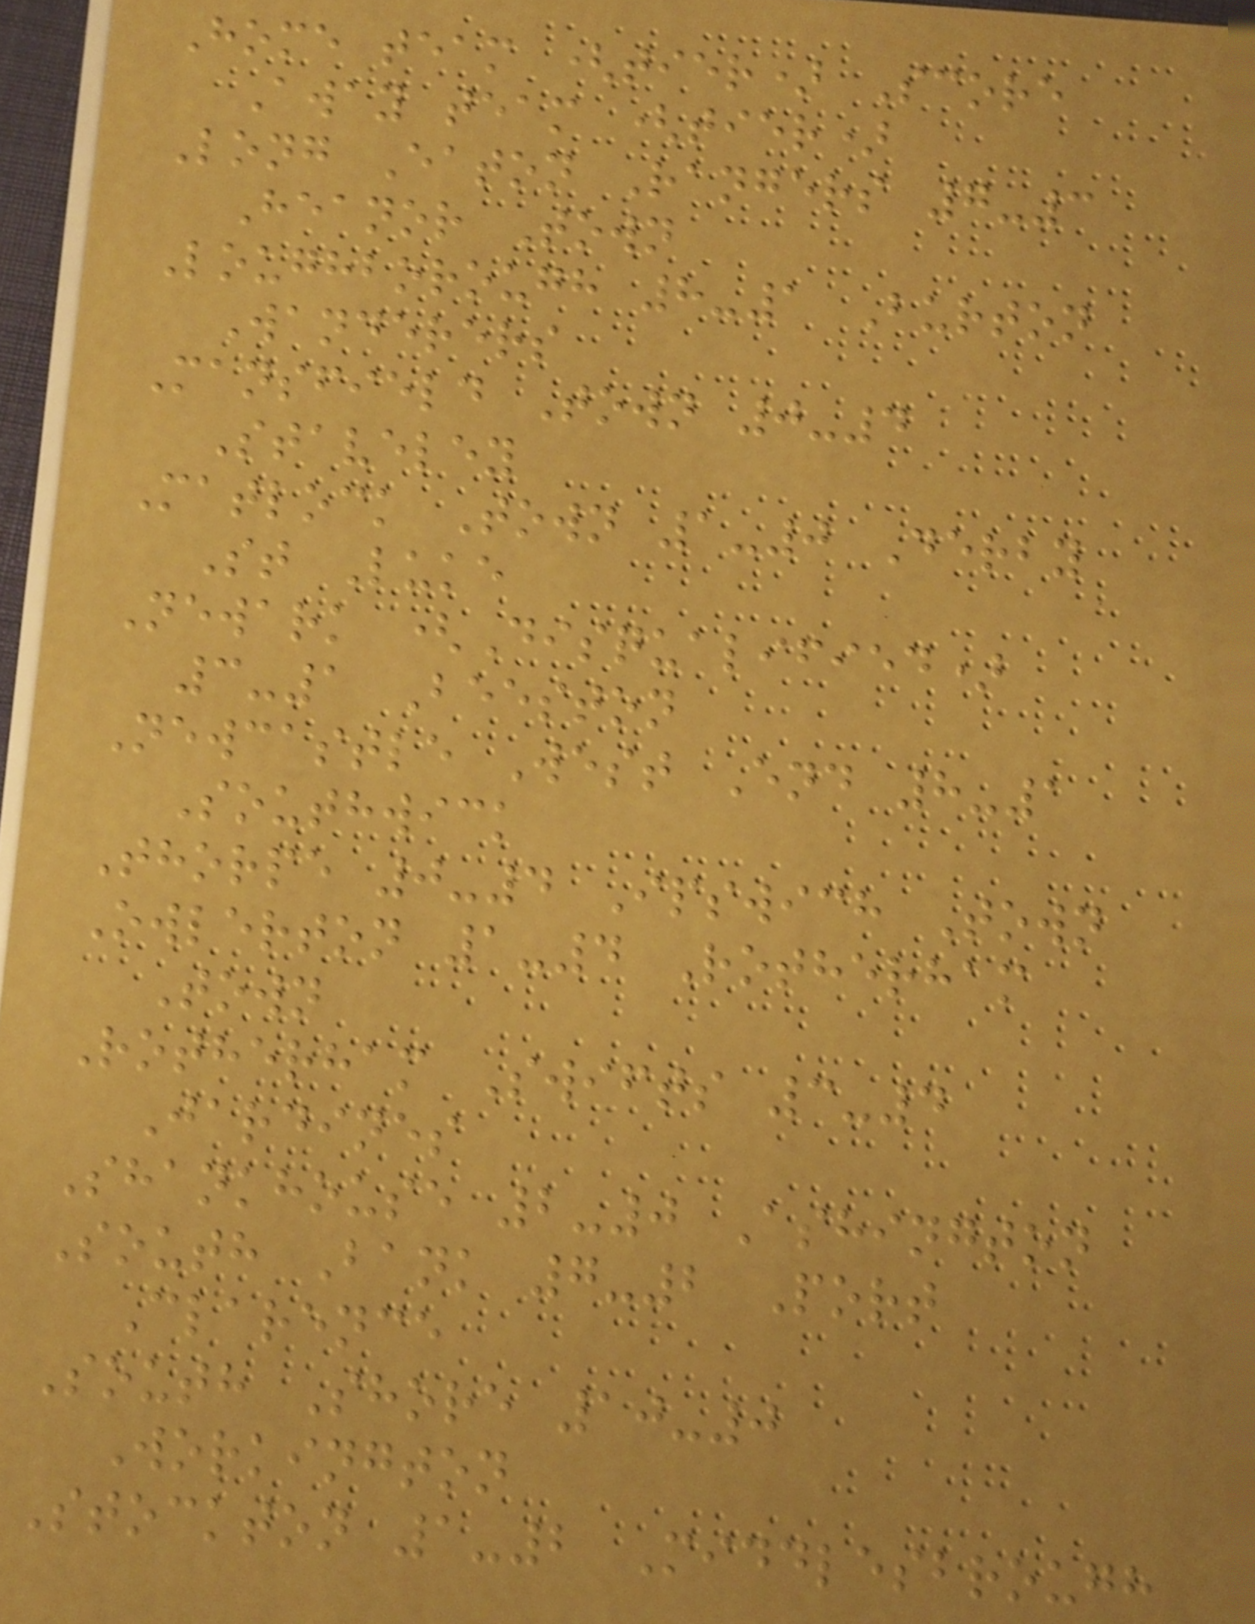Home team (tier) Score
Away team (tier)
Long Eaton Rangers 7-3
Heanor Town
Loughborough 8-1 Burton
Wanderers
Mansfield Town 0-4
Staveley
Matlock Town 1-0 Derby
St Luke
Newark (Disqualified)
3-1 Beeston
Newcastle West End 8-1
Southwick
Thorpe 0-4 Ipswich Town
Owlerton 1-4 Rotherham
Town
Rotherham Swifts 3-4
Jardines
Shankhouse 2-0 Ashington
South Bank 7-2 Port
Clarence
South Shore 10-0
Workington
Stockton 1-2 Middlesbrough
